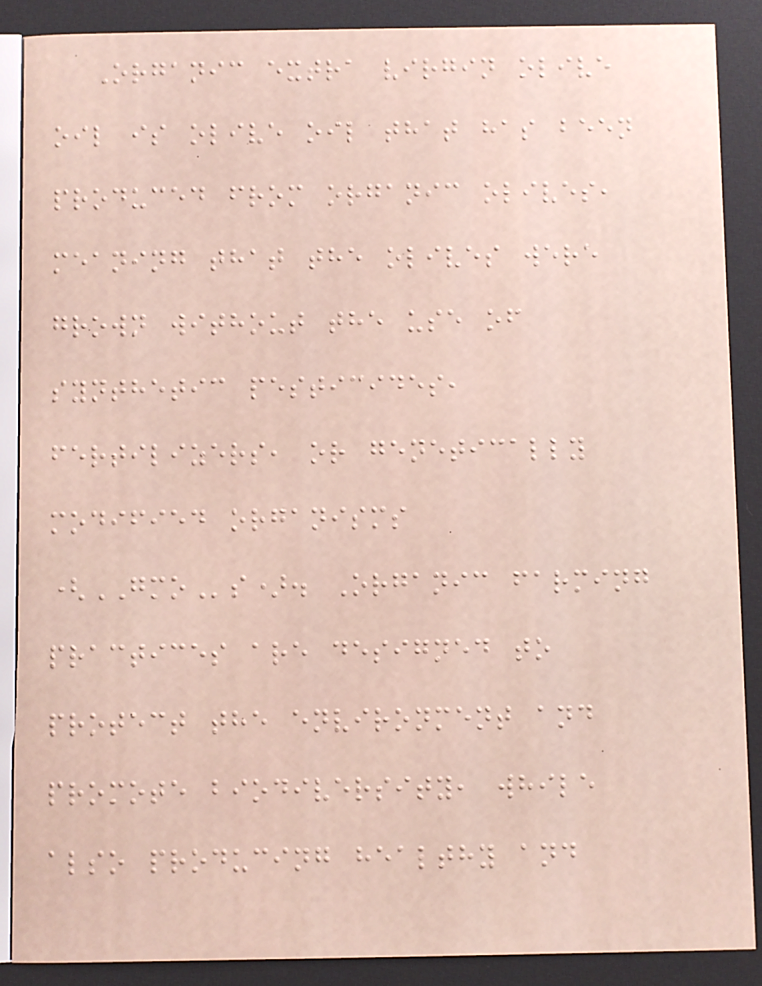Organic extra virgin olive
oil is olive oil that has been
produced from organic olives,
meaning that the olives were
grown without the use of
synthetic pesticides,
fertilizers, or genetically
modified organisms
(GMOs). Organic farming
practices are designed to
protect the environment and
promote biodiversity, while
also producing healthy and
